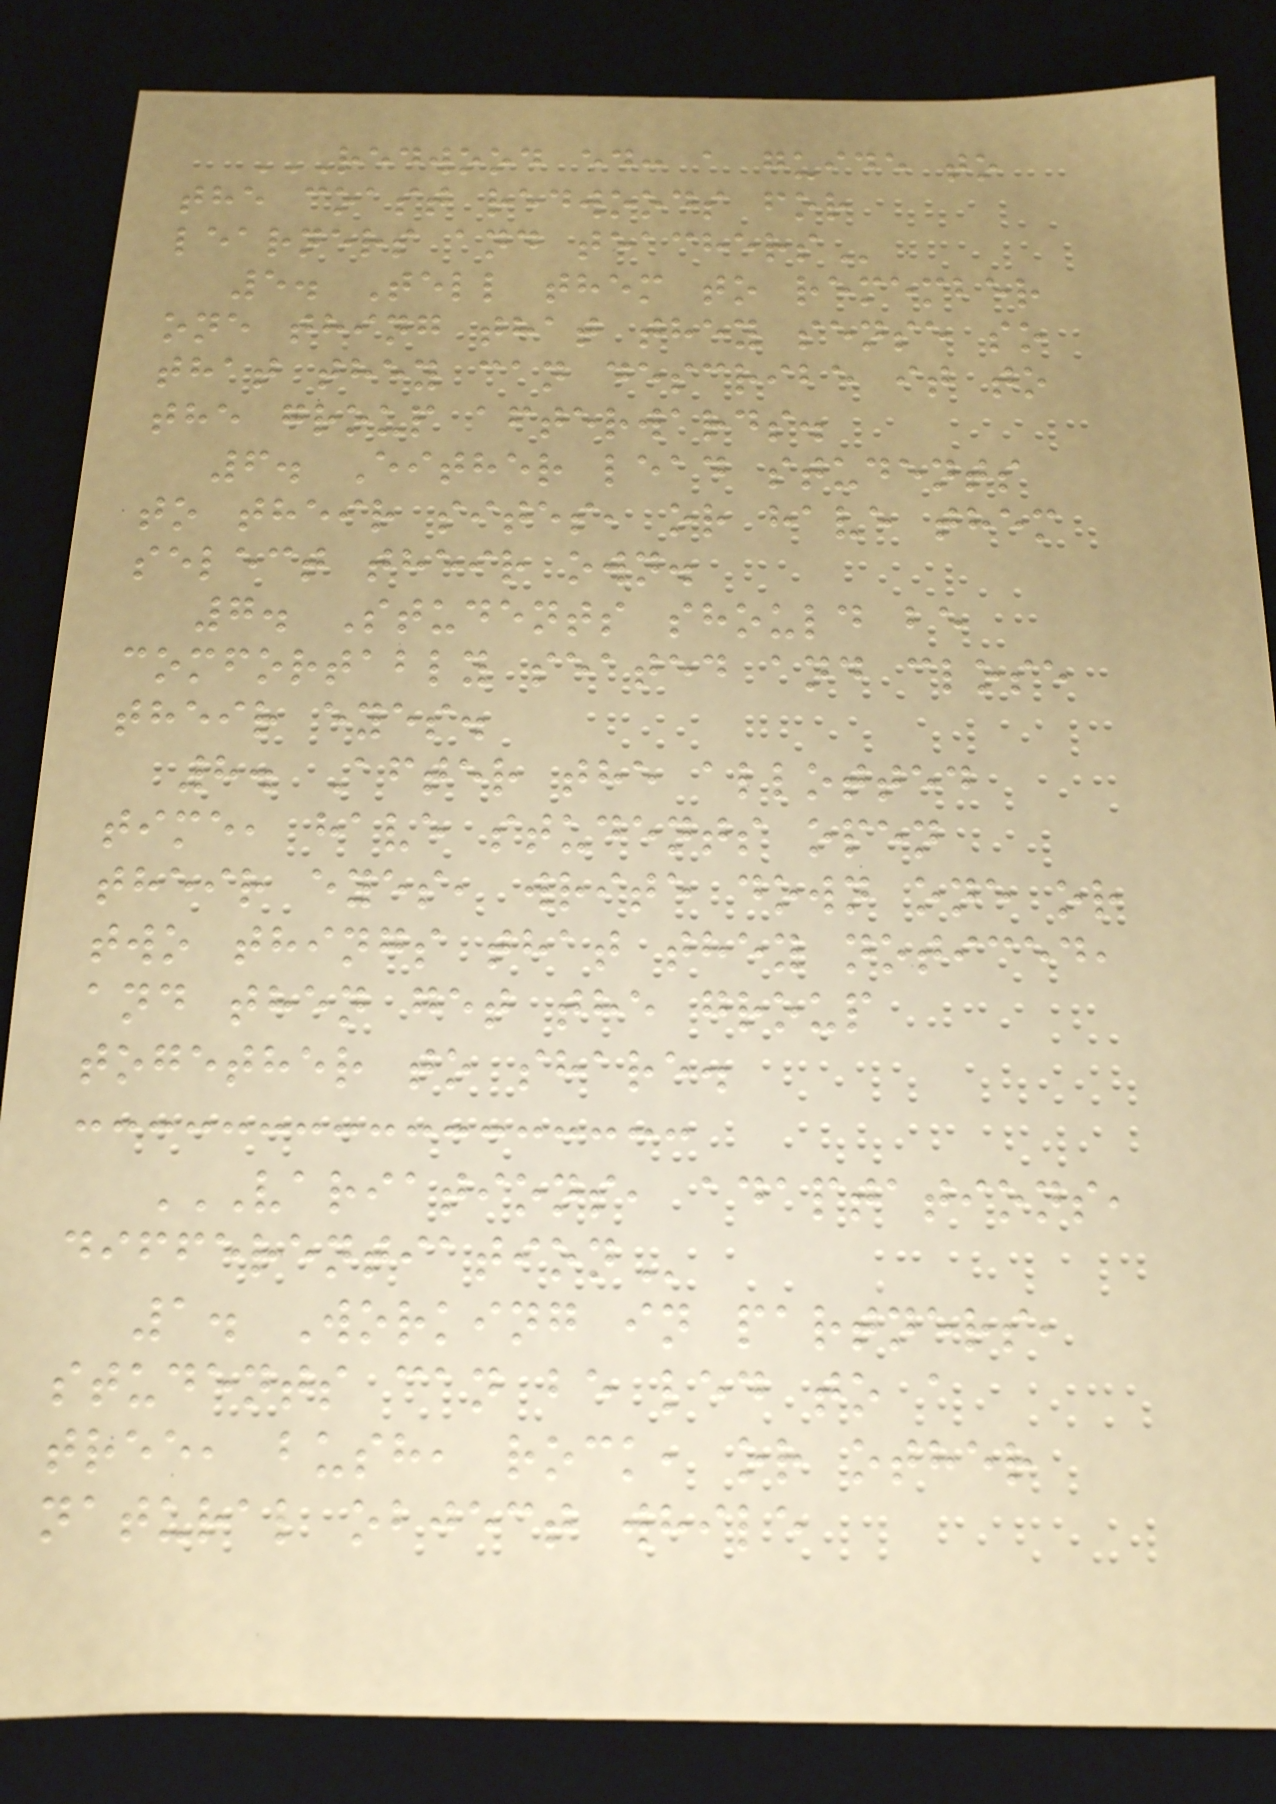REDWOOD ED: A GUIDE TO
THE COAST REDWOODS FOR
LEARNERS AND TEACHERS
5. Tell them to remember
one thing that they sense so
that they can describe it to
the group afterwards.
6. Either lead students
to their sites, or have them
select their own.
7. Students should be
comfortably seated and close
their eyes.
8. After the allotted
time, have students open
their eyes, write down one or
two things that they noticed,
and then get the group
together to share.
VARIATIONS, ADAPTATIONS,
DIFFERENTIATION
1. Working in partners,
students can be led to a
tree, bush, rock, or other
natural object while
